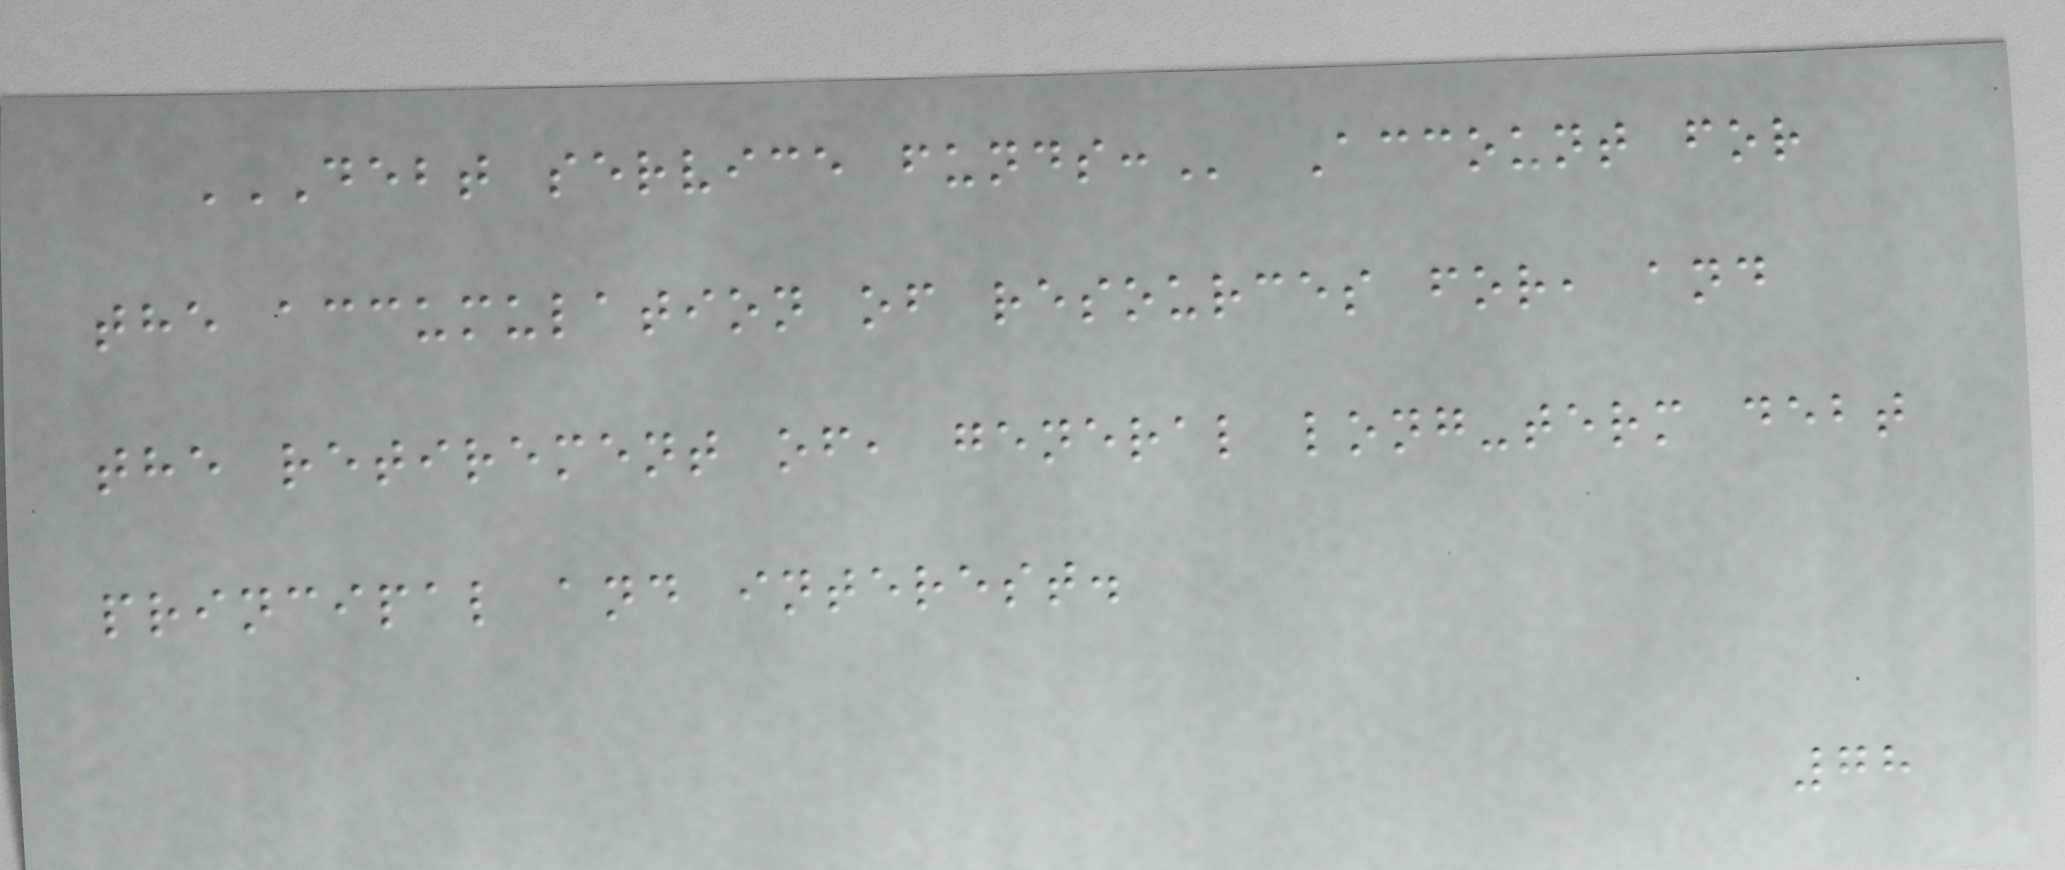DEBT SERVICE FUNDS: Account for
the accumulation of resources for, and
the retirement of, general long-term debt
principal and interest.
78
